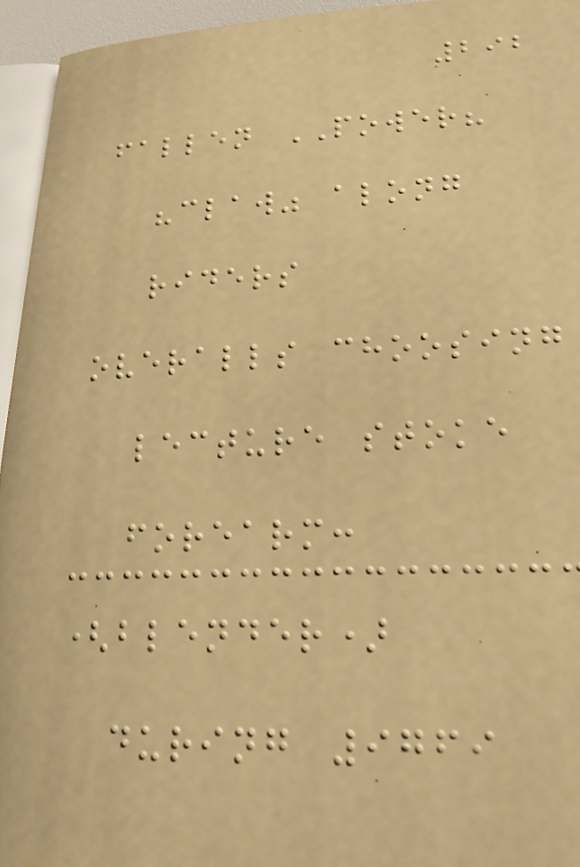292
fallen POWER?
"claw" along
riders
overalls choosing
lecture stoke
forearm:
(blender)
during 9769
